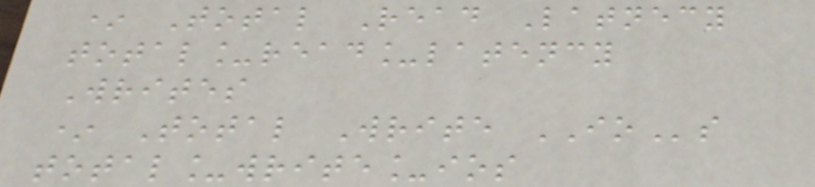* Total Read Latnecy
total_read_latency
Writes
* Total Write IOs
total_write_ios
